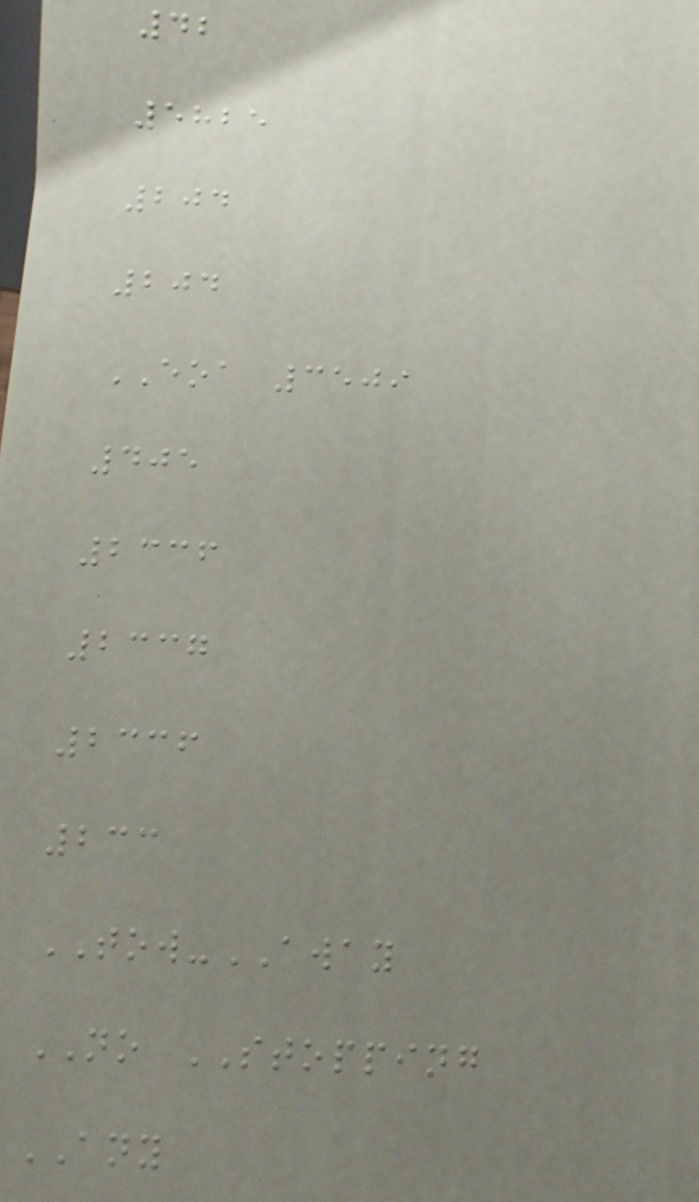42
5825
204
204
EOA 3509
405
2336
2337
2336
233
TOW-AWAY
NO STOPPING
ANY
